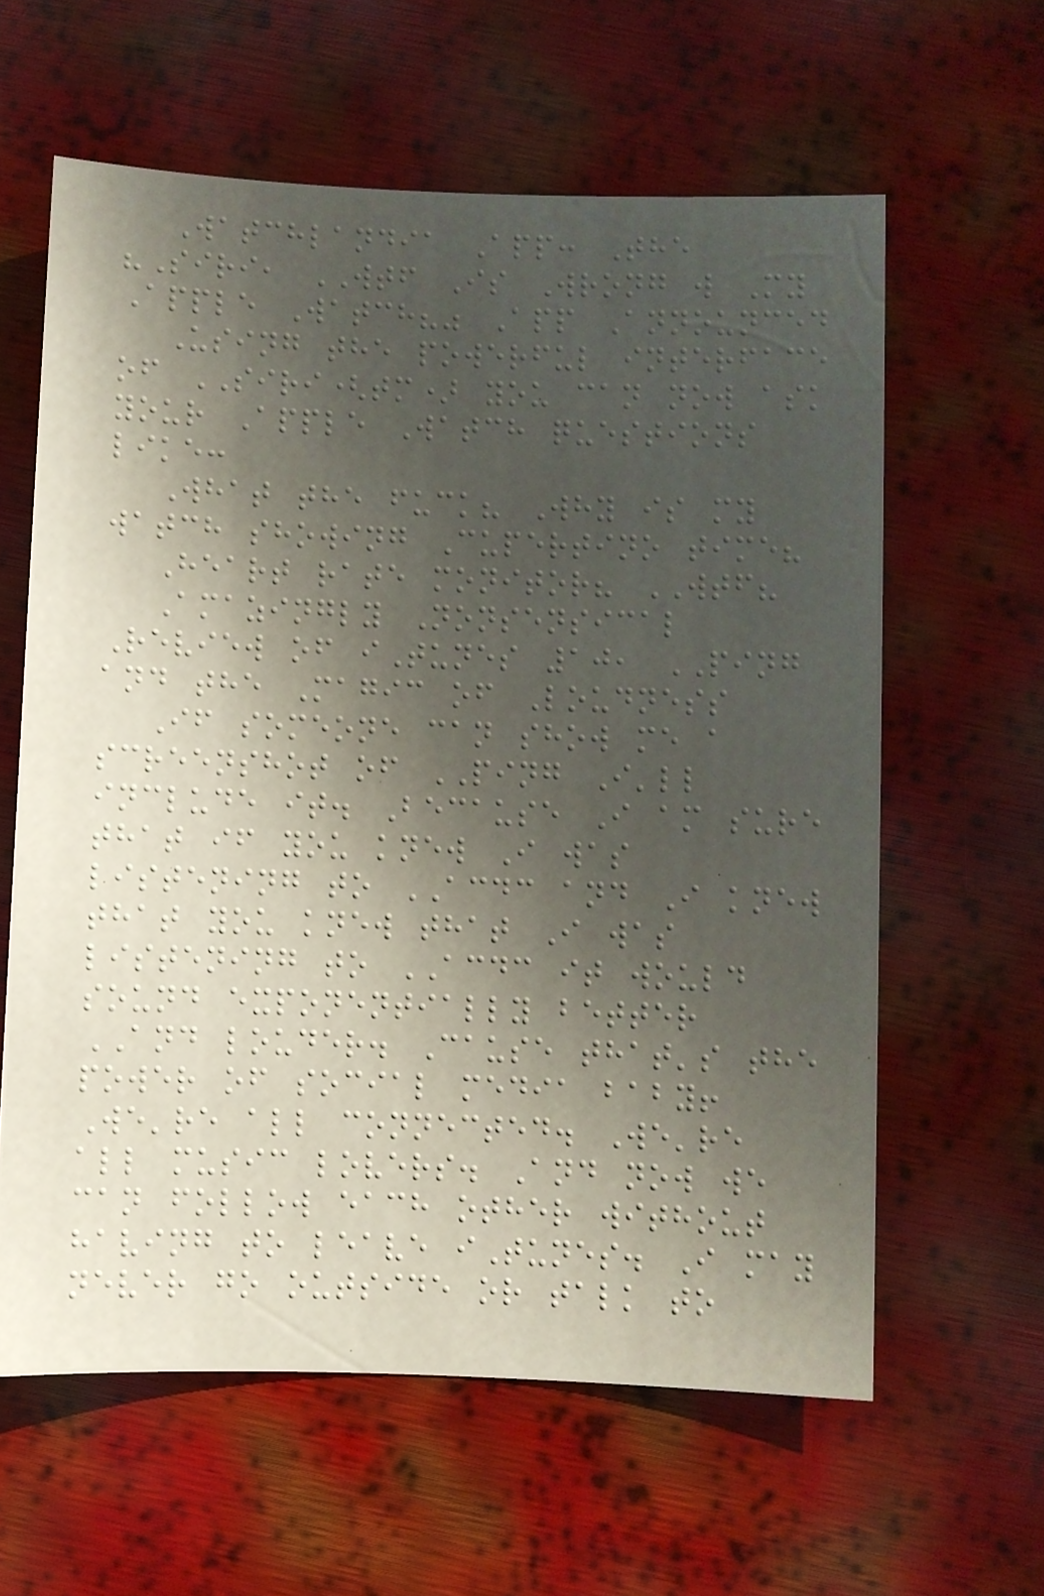Watchlandia App: The
"Siri, WTF Is Wrong w My
Apple Watch?" App Announced
Using the powerful interface
of SIRI(tm) you can now ask
your Apple Watch questions
like:
What the fuck? Why is my
watch showing Cupertino time?
Heart rate monitor? WTF?
Amazingly Nonsensical
Review of iTunes 10, PING
and the Magic of Loudness
If someone can show me a
screenshot of PING I'll
include it. Because I am sure
that if you knew I was
listening to ACDC and I knew
that you knew that I was
listening to ACDC it would
sound exponentially better
AND louder. Cause that's the
power of social media baby!
We're all connected. We're
all music lovers. And now we
can follow each other without
having to leave iTunes. I may
never go outside or talk to
